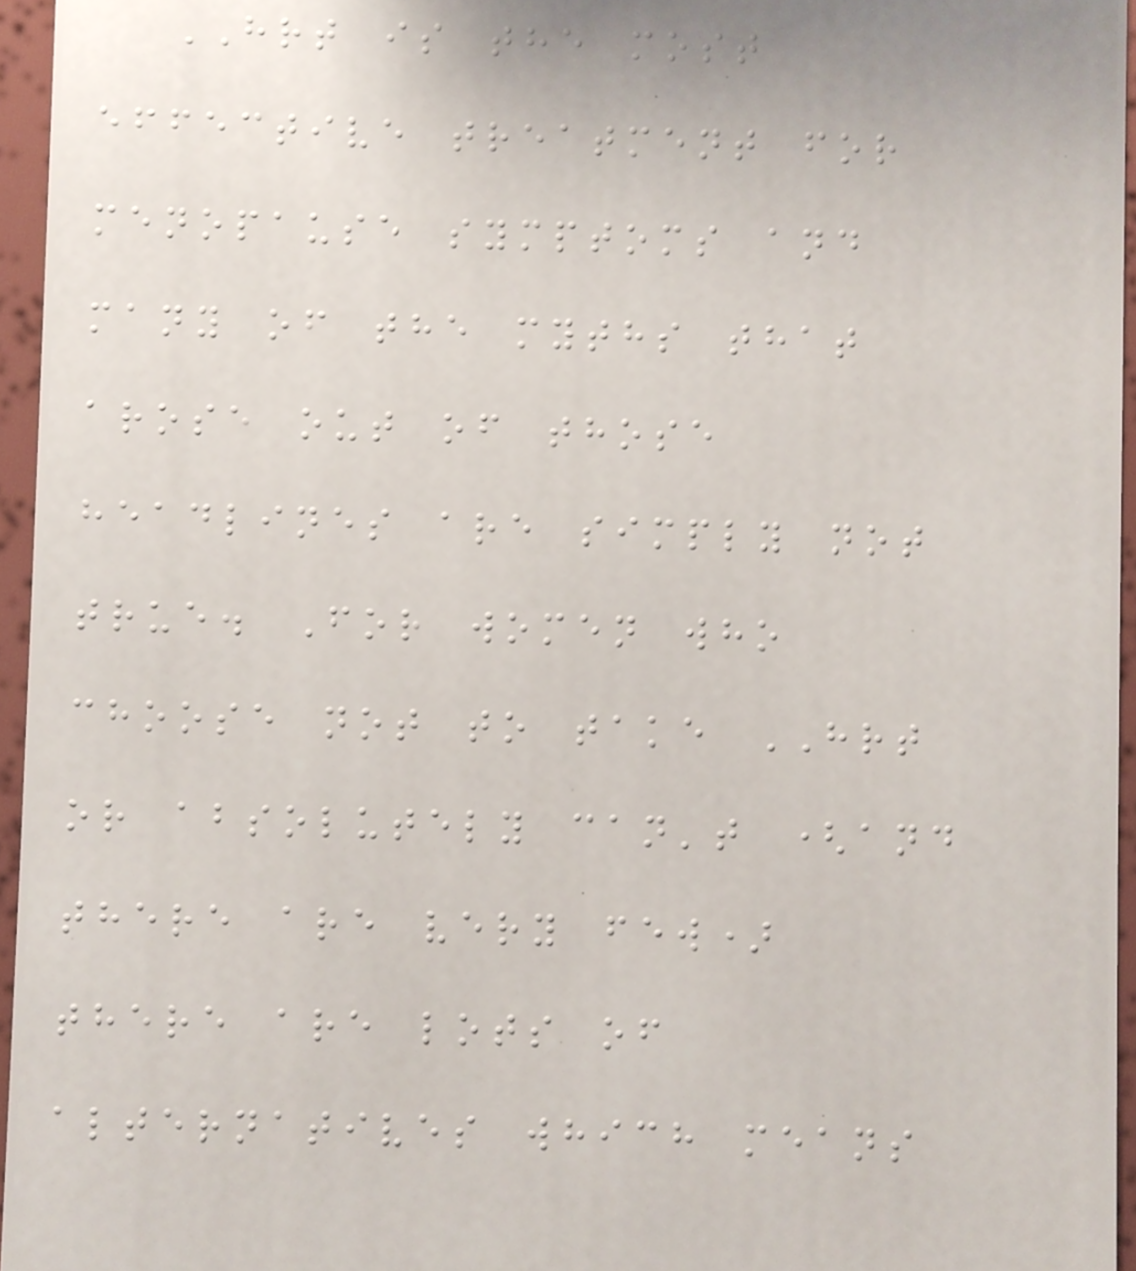HRT is the most
effective treatment for
menopause symptoms and
many of the myths that
arose out of those
headlines are simply not
true. For women who
choose not to take HRT
or absolutely can't (and
there are very few)
there are lots of
alternatives which means
